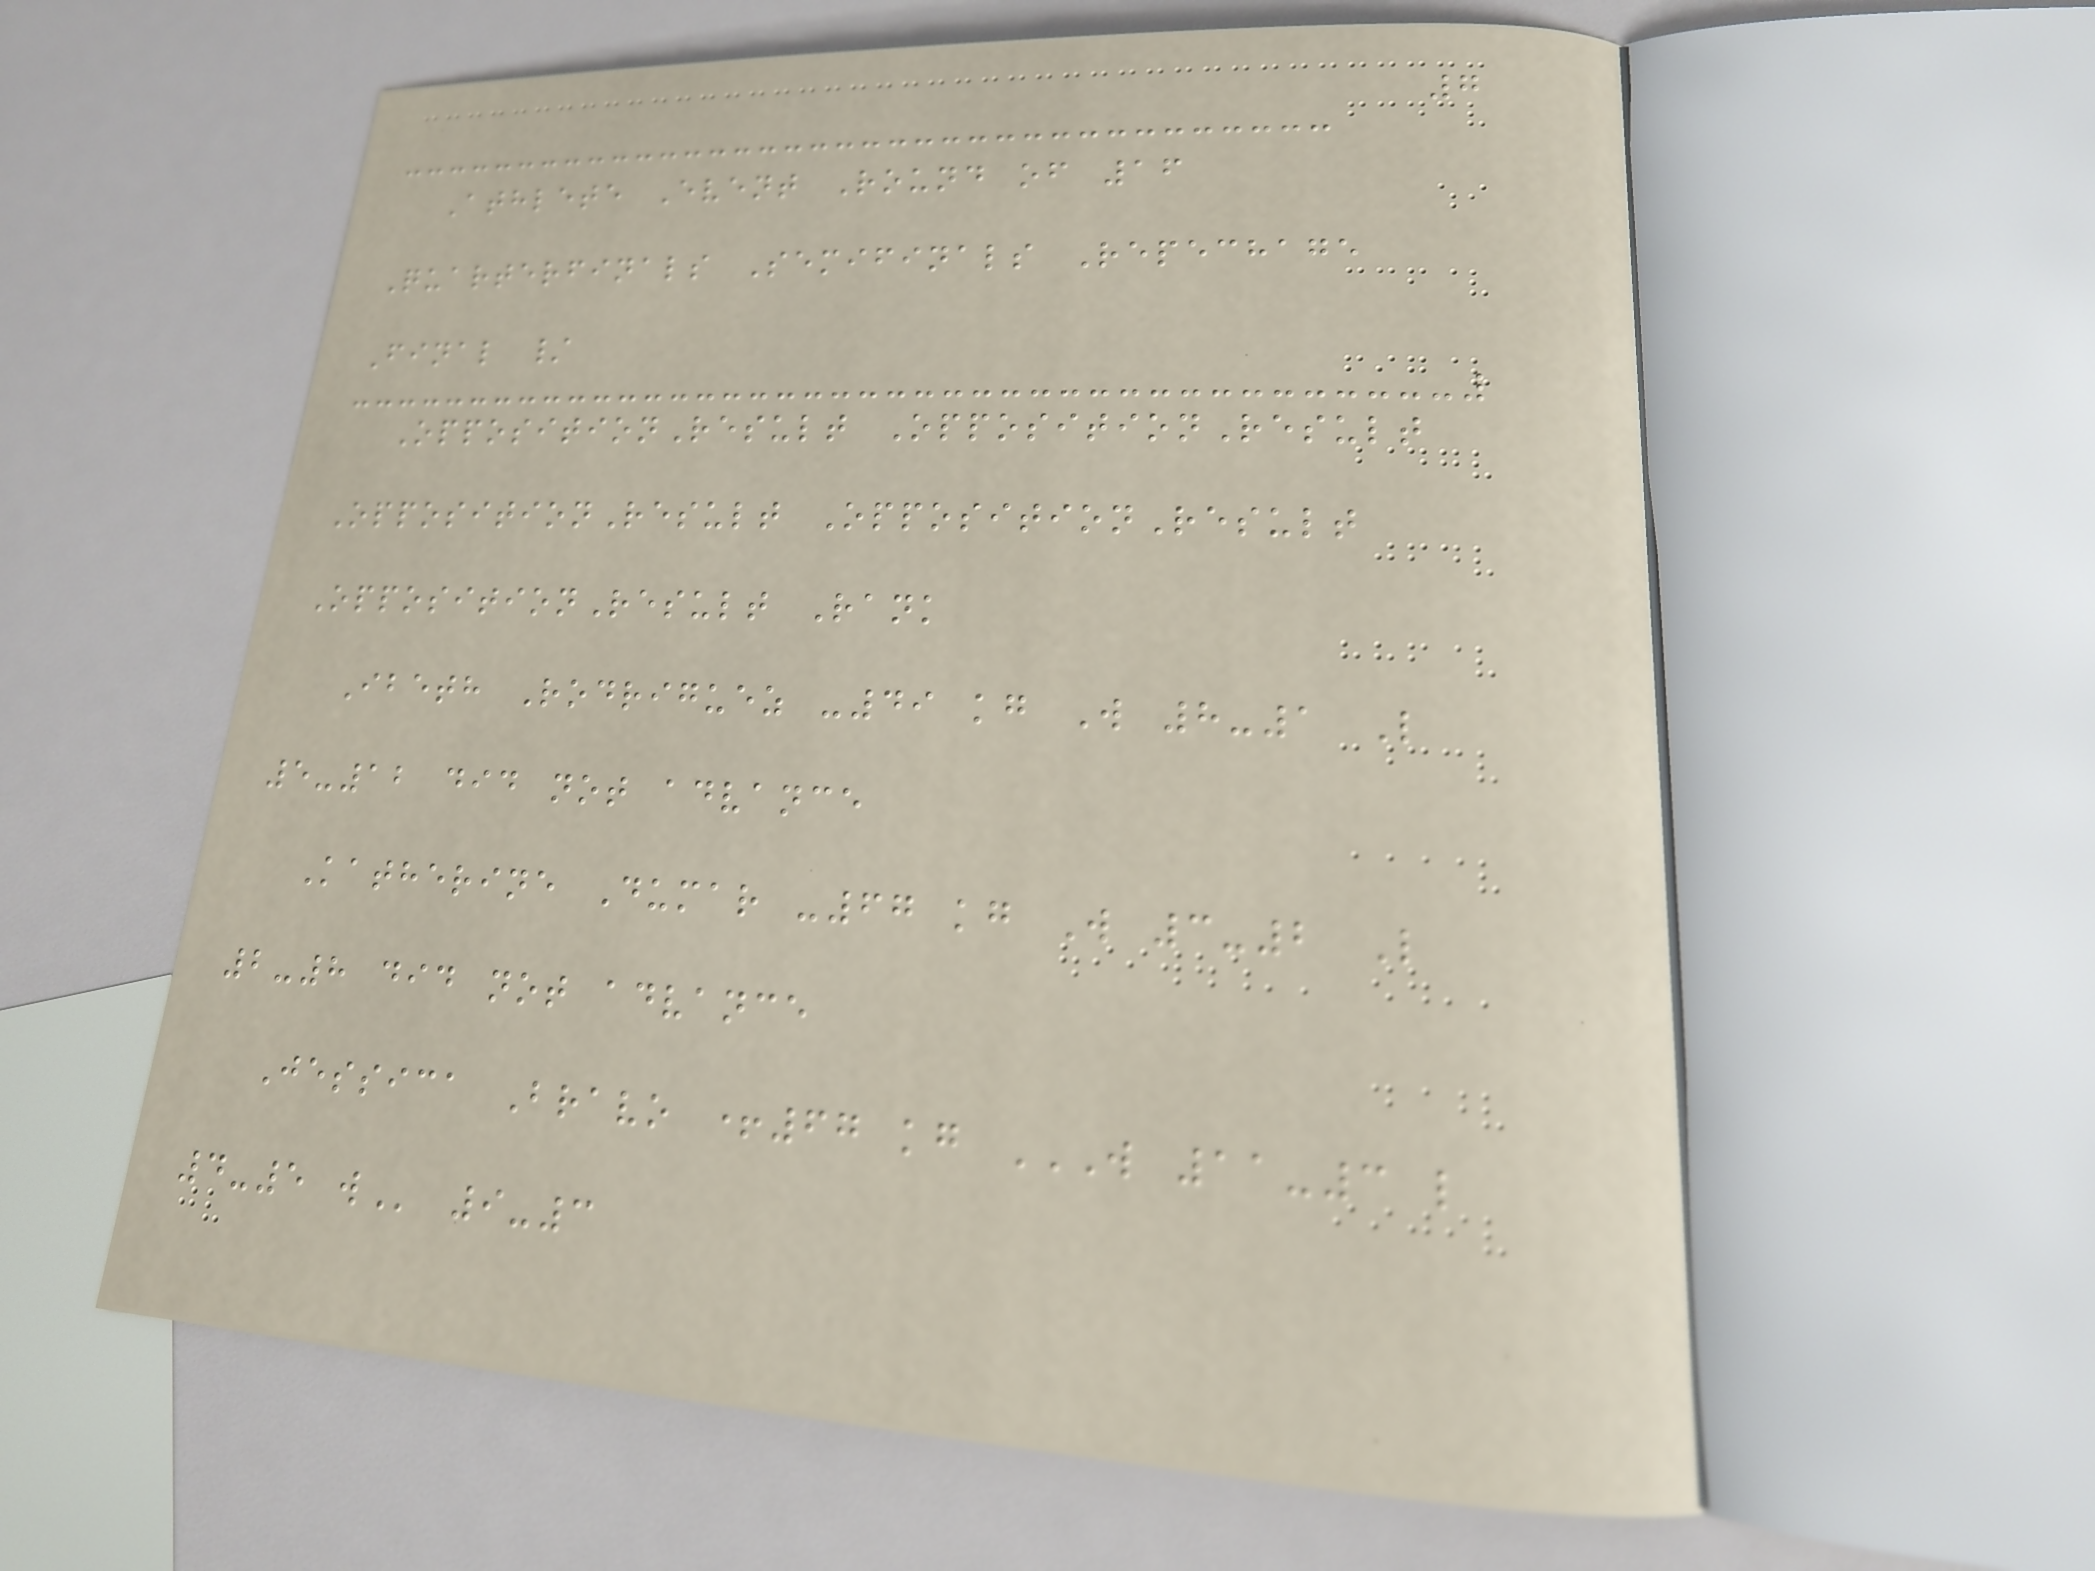7
Athlete Event Round of 16
Quarterfinals Semifinals Repechage
Final /
OppositionResult OppositionResult
OppositionResult OppositionResult
OppositionResult Rank
Ibeth Rodriguez -49 kg W 8-1 L
5-12 did not advance
Katherine Dumar -67 kg W 3-2 L
2-8 did not advance
Jessica Bravo +67 kg W 11-3 L
4-5 W 9-3
